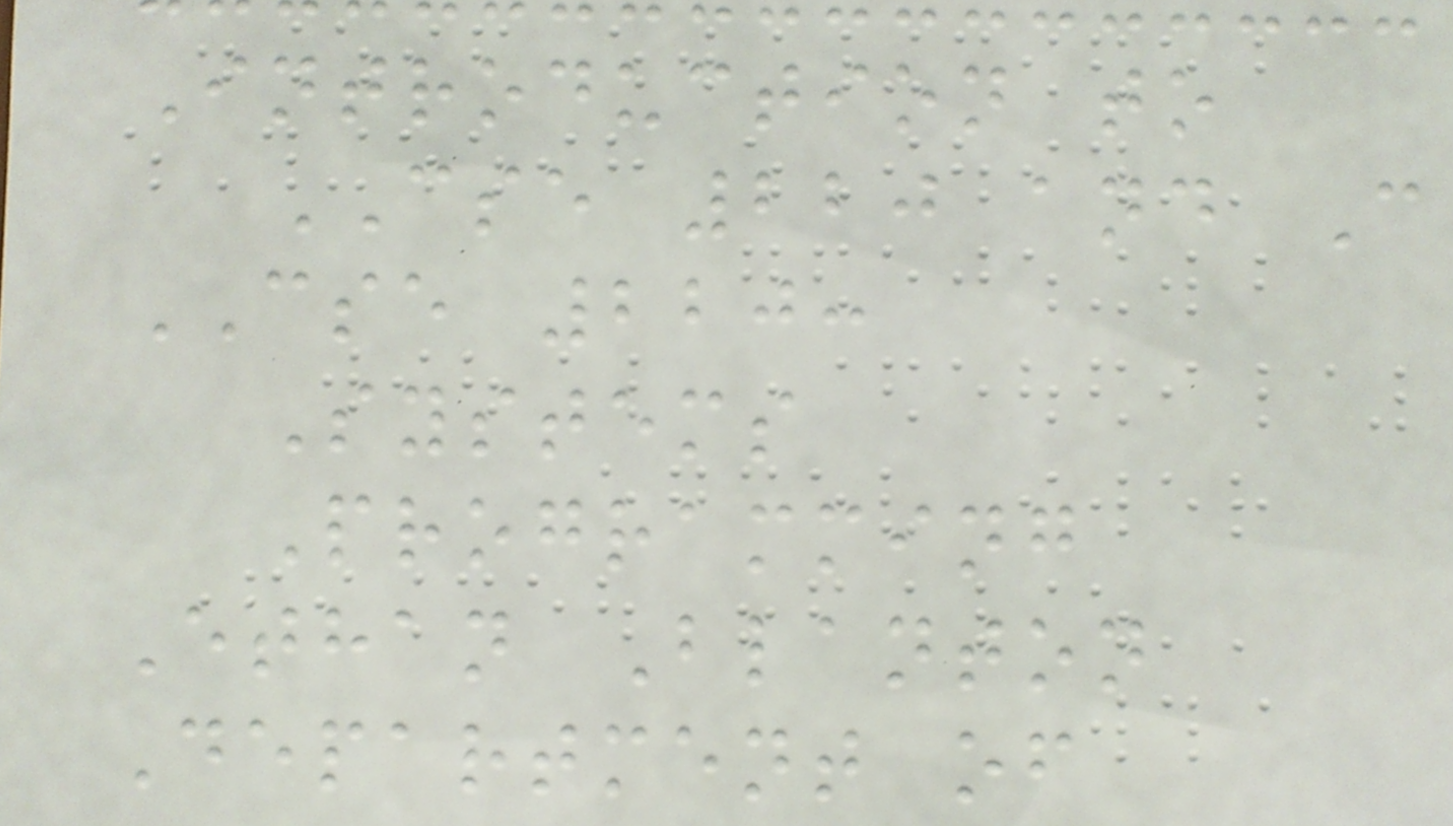Introduction to
CSE 220 and C
CSE 220:
Systems
Programming
Ethan Blanton
Department of
